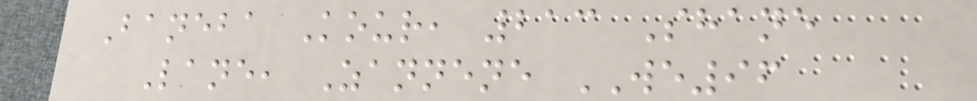Baneba Kour, 213 Shane
Lane, Zannene WE96
